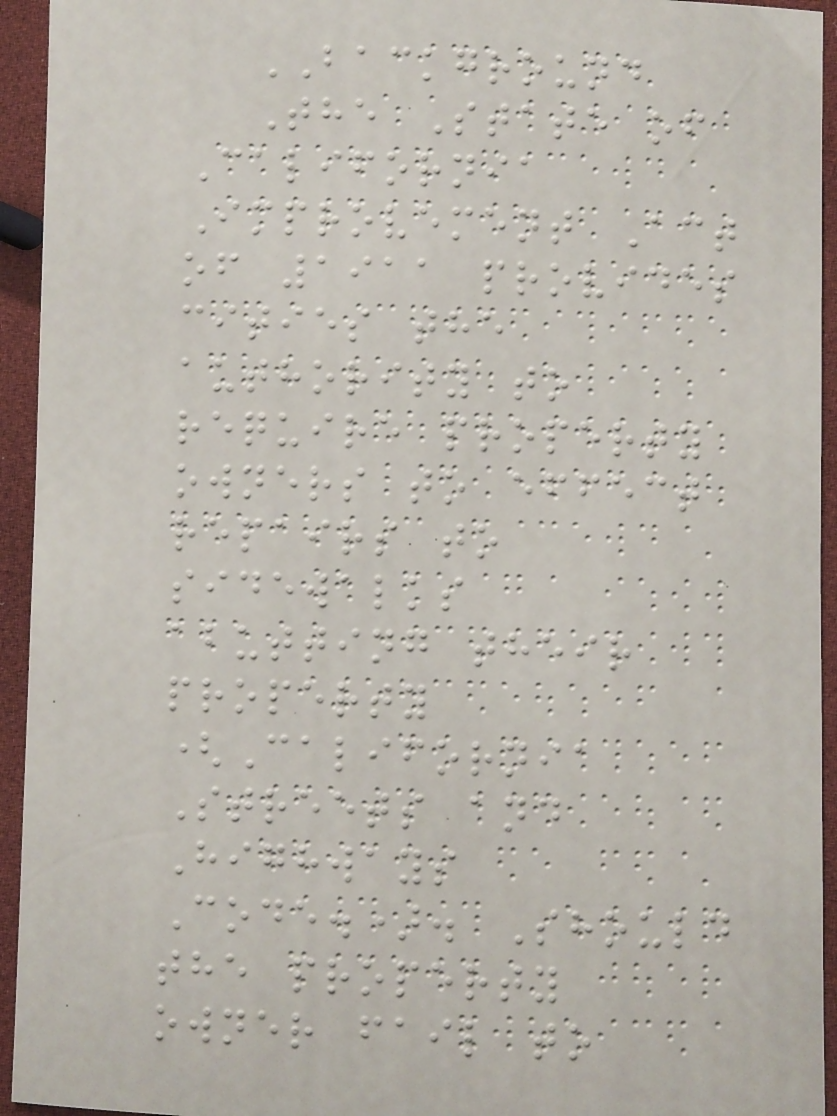BACKGROUND
The State of
California
Improvement Act
of 1911 provides
cities the
authority to
require property
owners to effect
repairs to
sidewalks
abutting their
property
(California
Streets and
Highways
Code.). Should
the property
owner fail to
